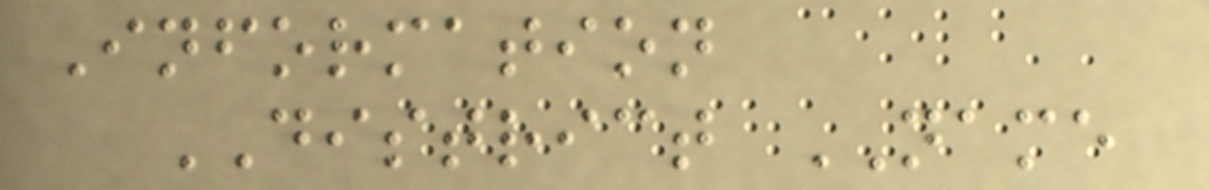Information
DISTRICT NAME
